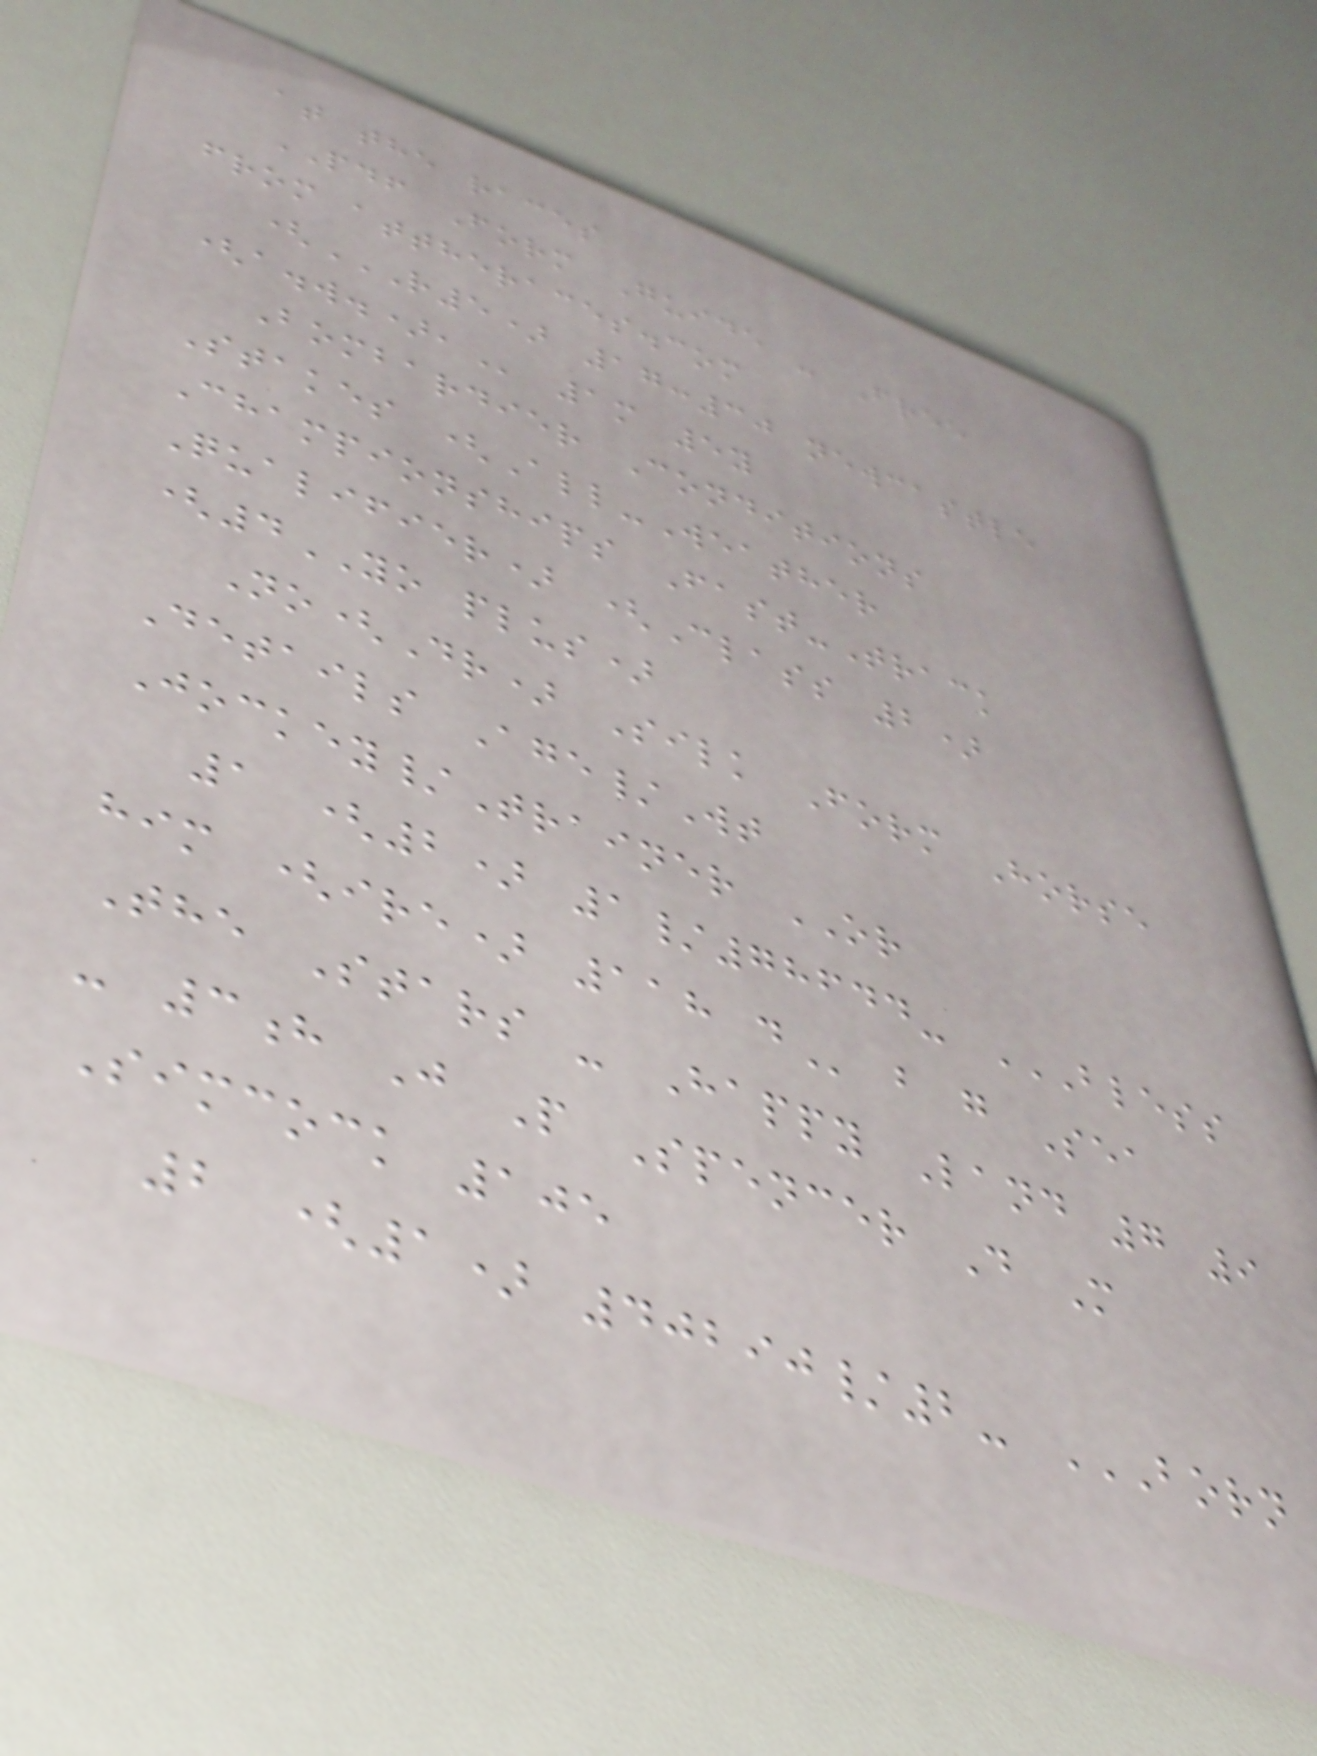at the races
PDF Form Guide - Free
from attheraces.com
(R5) 17:30 NEWCASTLE
(A.W.), 1m 5y
Bombardier Conditions
Stakes (All-Weather
Championships Fast-Track
Qualifier) (Class 2)
(4YO plus)
No(Dr) Silk Form Horse
Details Age/Wt
Jockey/Trainer OR
1 (2) 1/78644- BLESS
HIM (IRE) 118 D b g Sea
The Stars - Happy Land 7 9
- 3h J P Spencer D M
Simcock 105
2 (1) 40290/2- BORN
